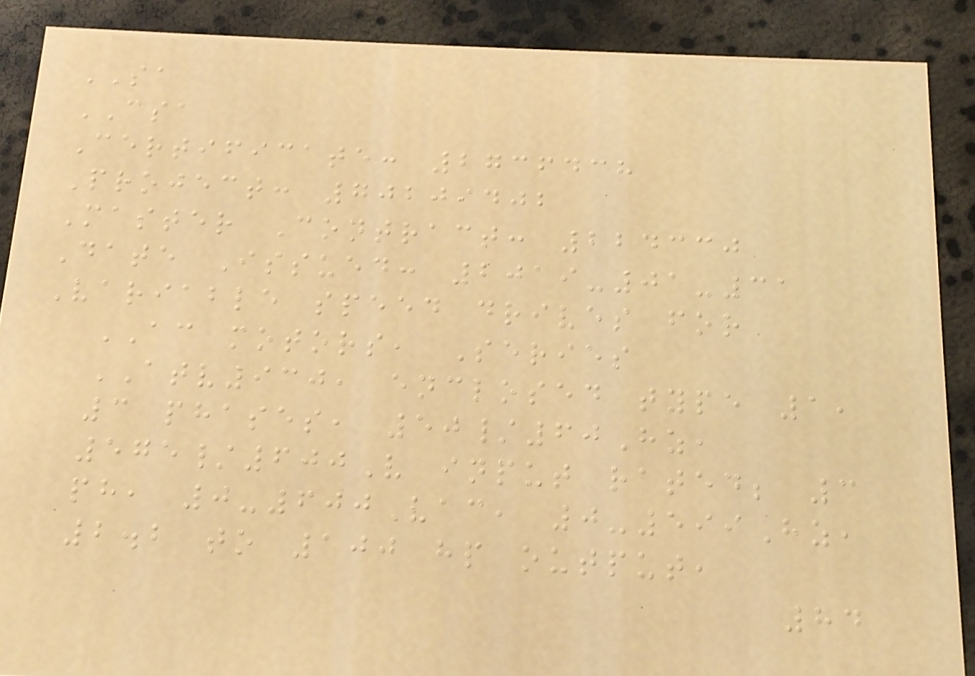SA
CSA
Certificate: 2736438
Project: 70209402
Master Contract: 224330
Date Issued: 2019-01-31
Variable speed drives for
AC motors, Series
ATV930, enclosed type 1,
3 phases, 50/60Hz,
575/600V input rated; 3
ph, 0-600Vac, 0-599Hz,
2.2 to 100 hp output,
84
